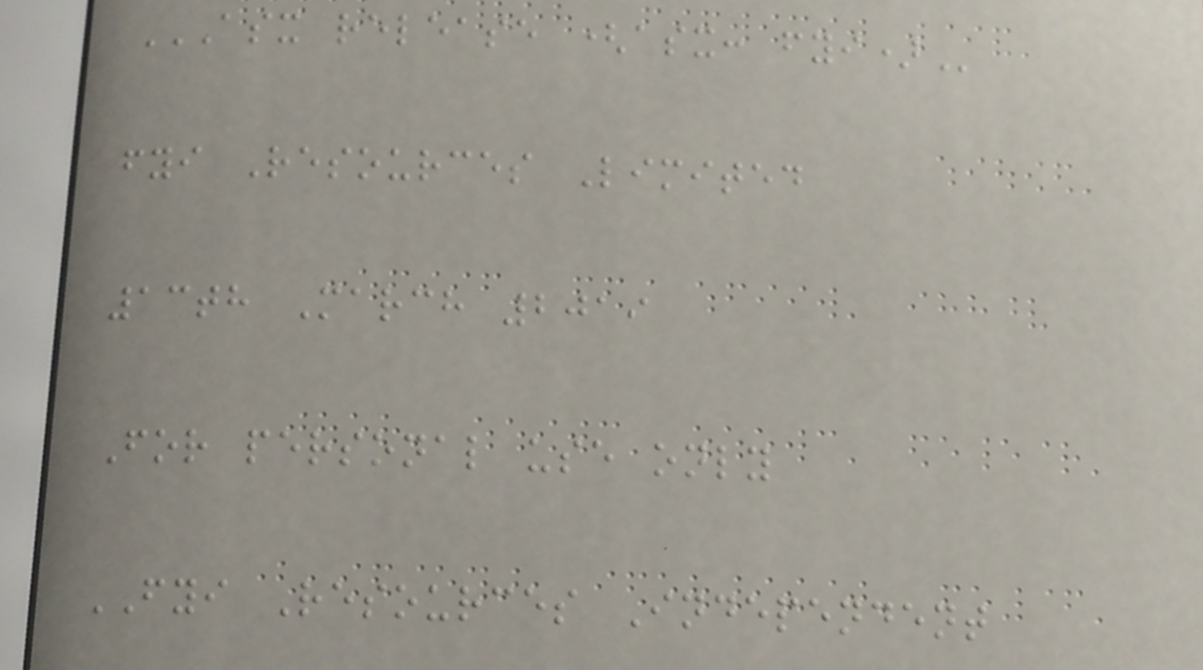ASX RELEASE (ASX: FYI)
fyi Resources Limited
13th March 2019
For personal use only
FYI Resources Independent
